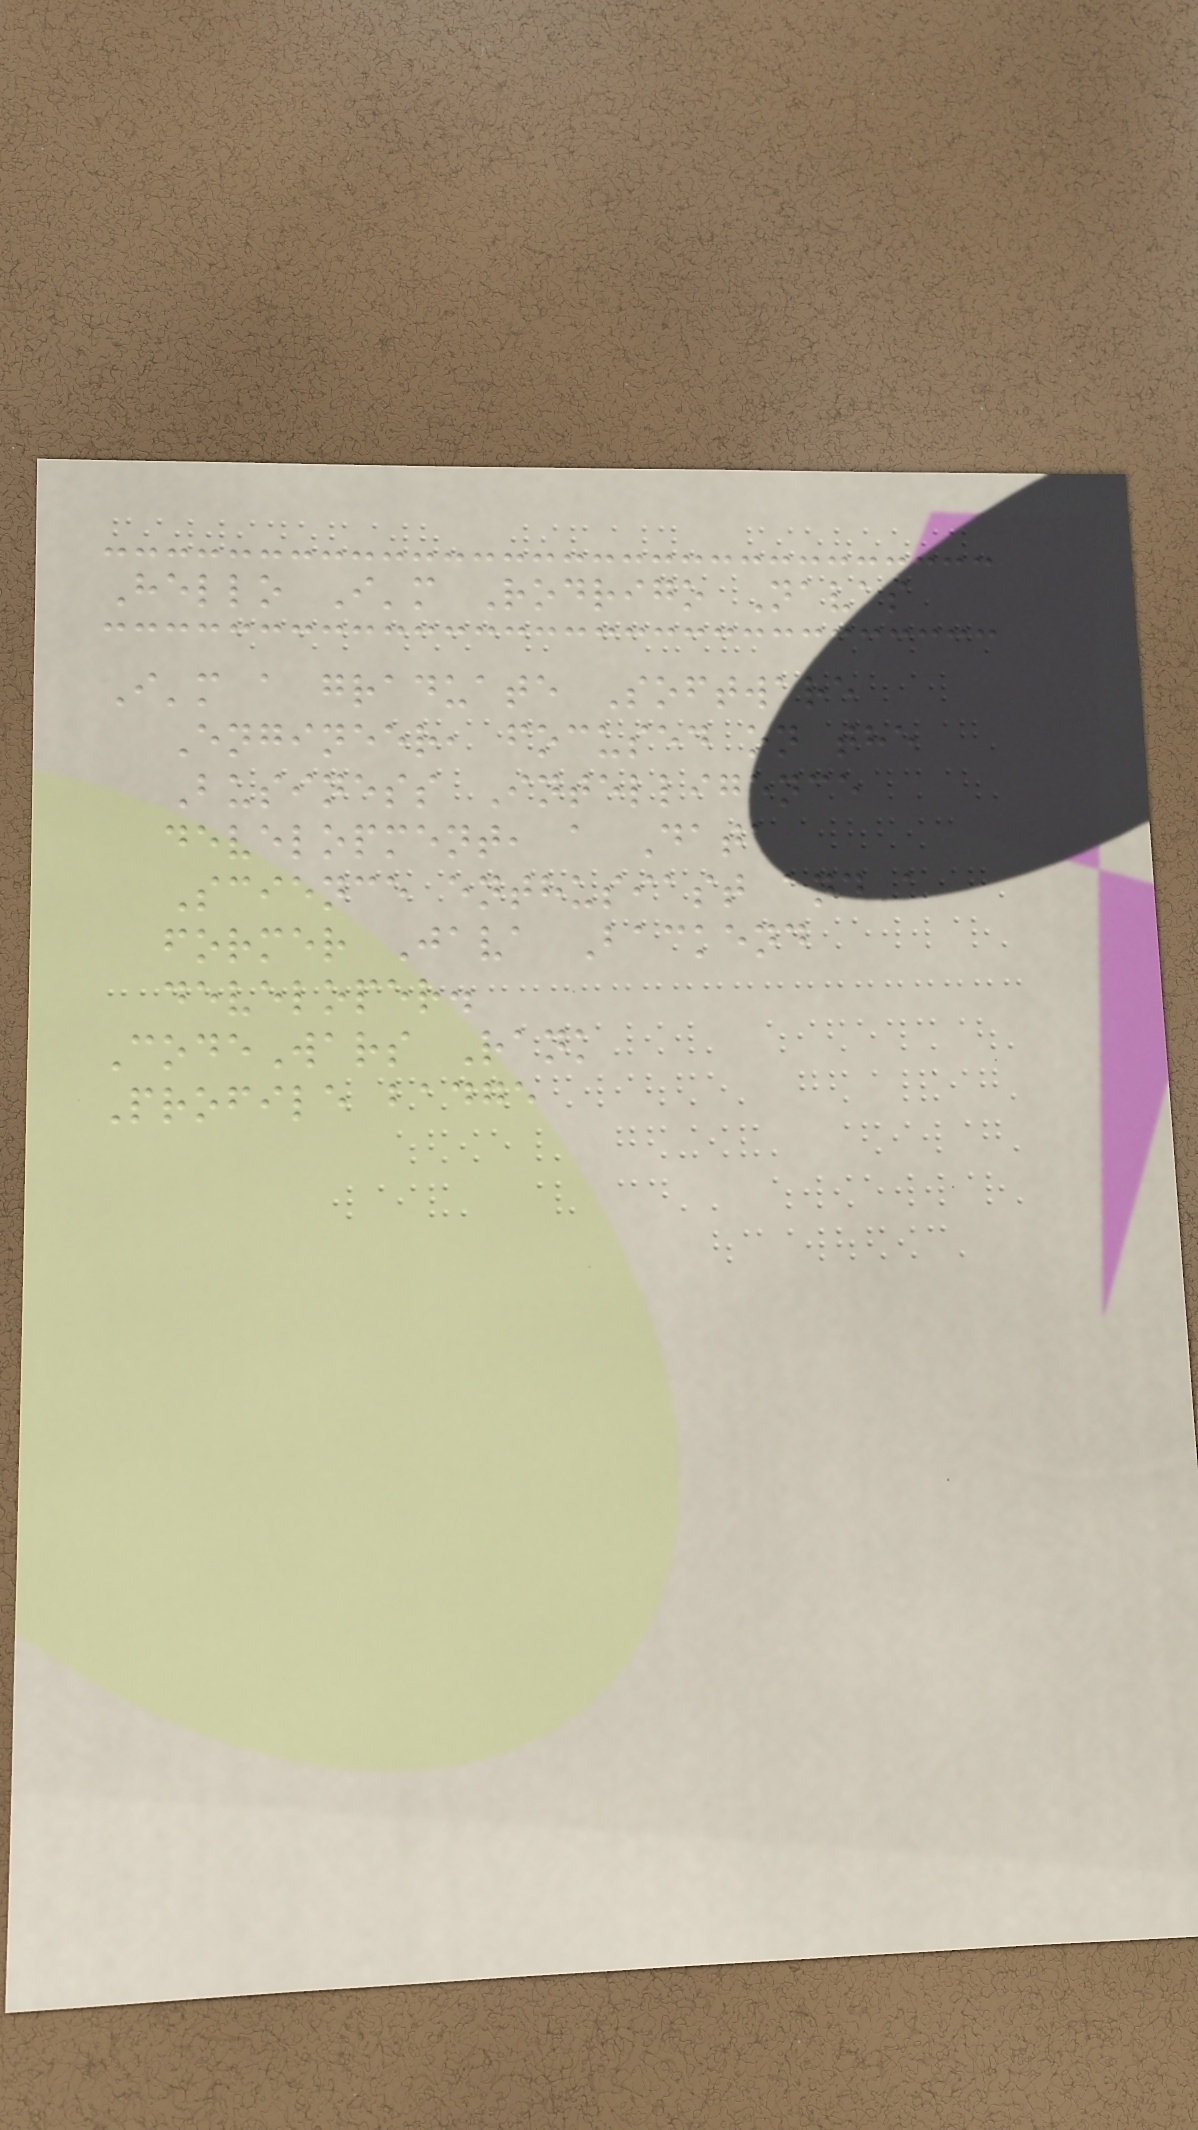Hello I'm Rodrigo Navas
I'm a graduate Software
Engineer, focused on the
Business Intelligence
development, a Data
Science enthusiast and a
former Java Backend
developer.
CodeWars Rank
Profile badge
